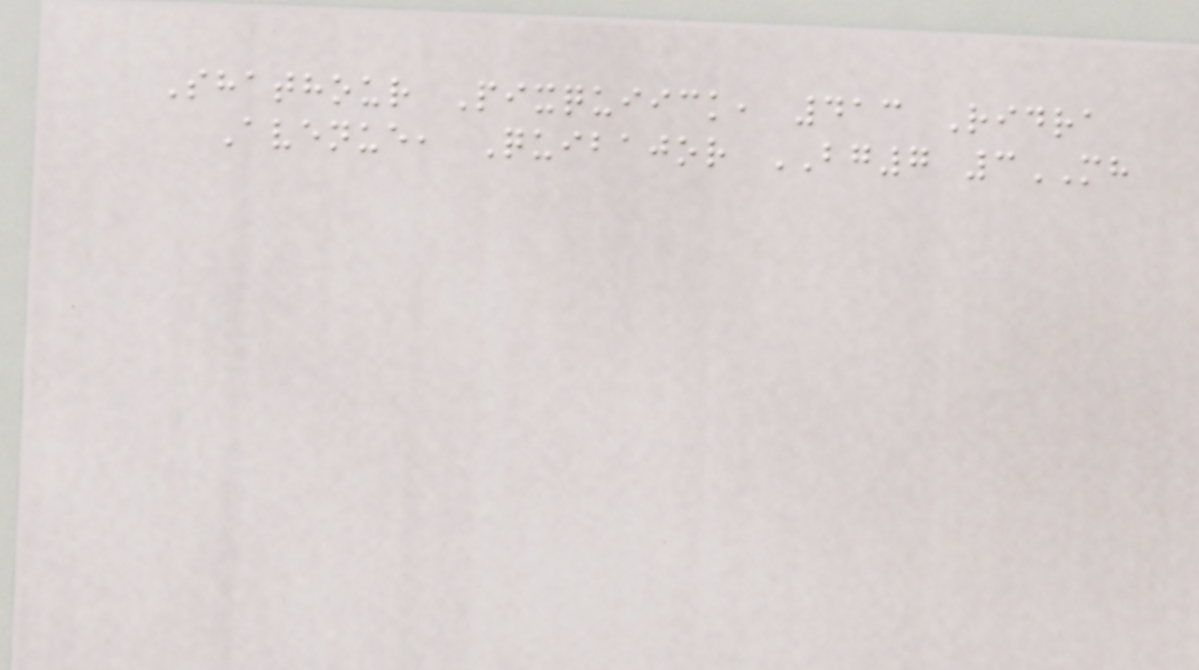Shathour Pixquiick, 413 Ridra
Avenue, Quibajor BG7 3MH
